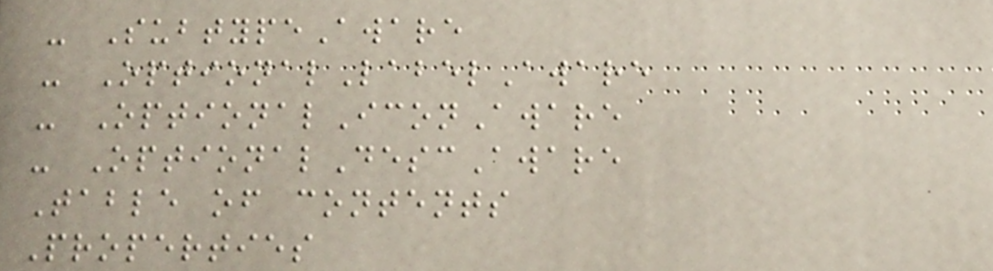- SubtypeAware
- OptionalLabelAware
- OptionalIconAware
- OptionalDescAware
Table of contents
Properties
